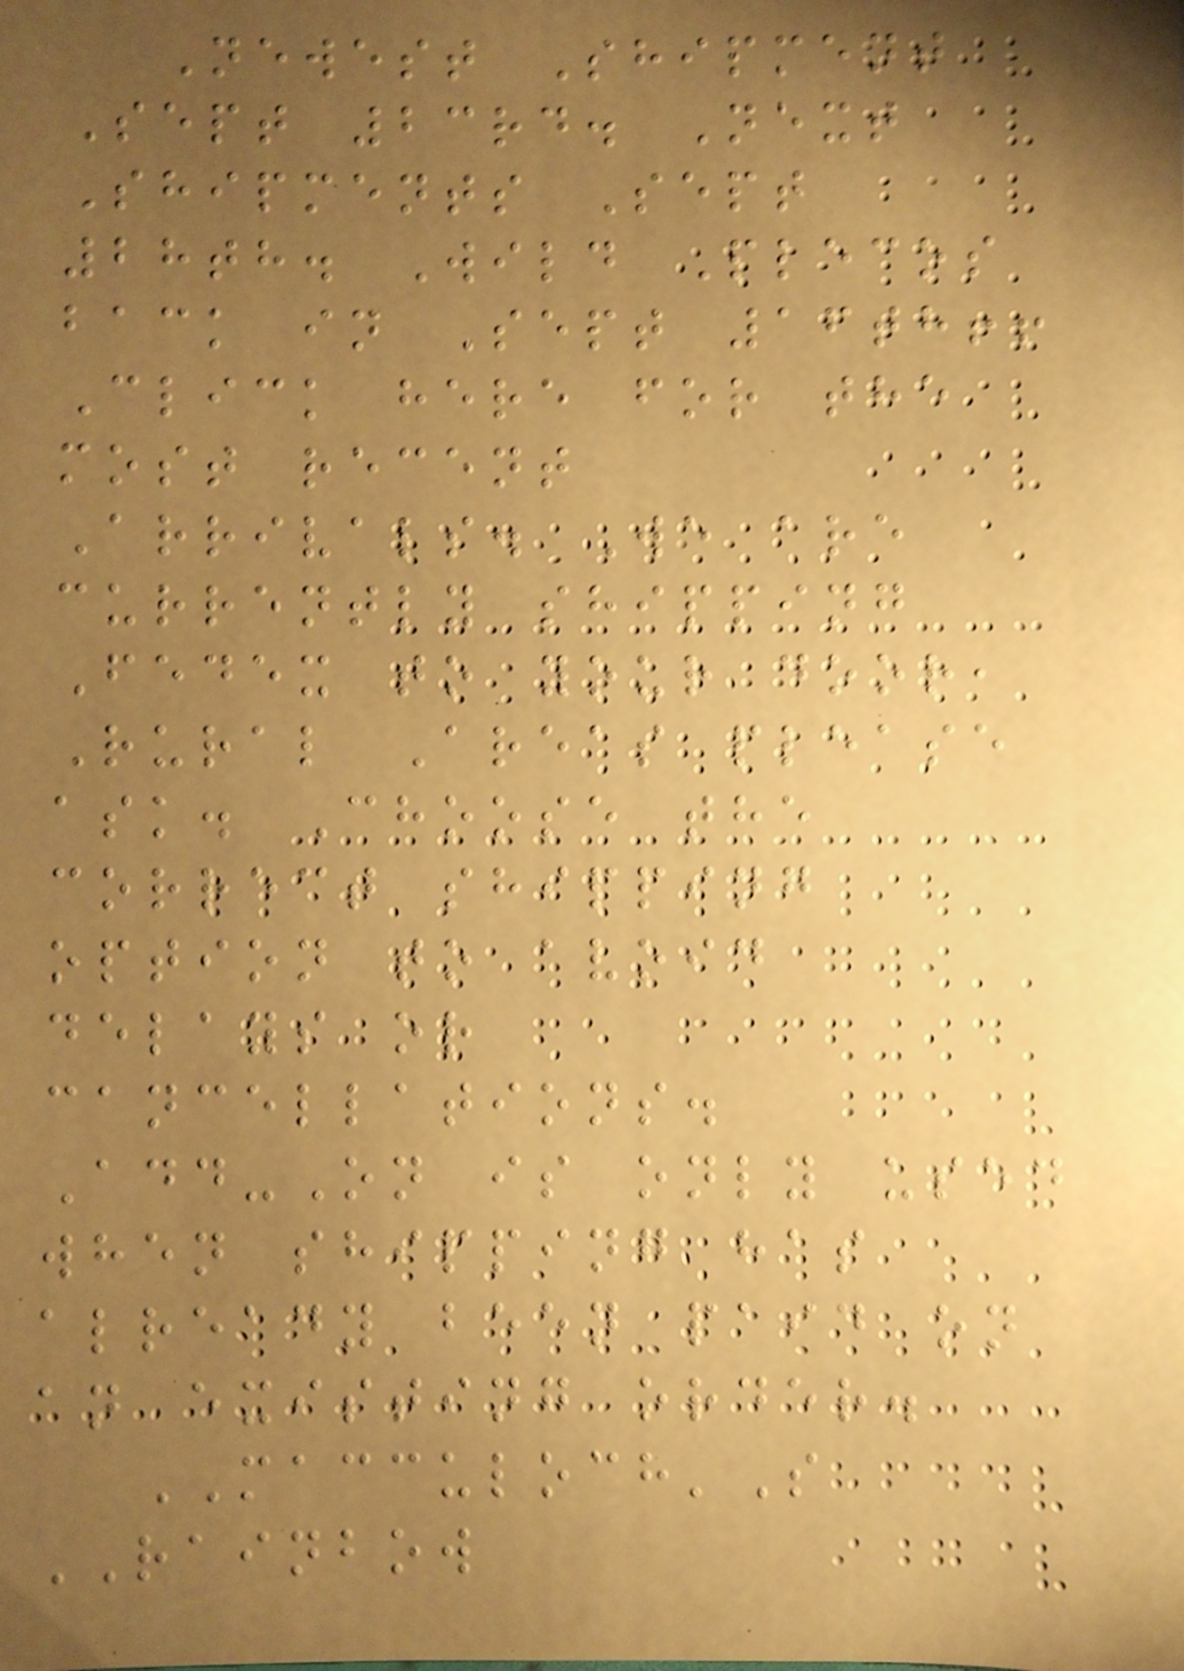Newest Shipment
Sept 23rd. Next
Shipments Sept
28th. Wild Plecos
back in Sept 16th!!
Click here for the
most recent
Arrivals. We are
currently shipping
Fedex to your door,
Rural Areas please
ask. Choose the
correct shipping
option to avoid
delays or
cancellations.
Add-On is only used
when shipping has
already been paid on
an existing order.
MACCULOCH'S
RAINBOW
